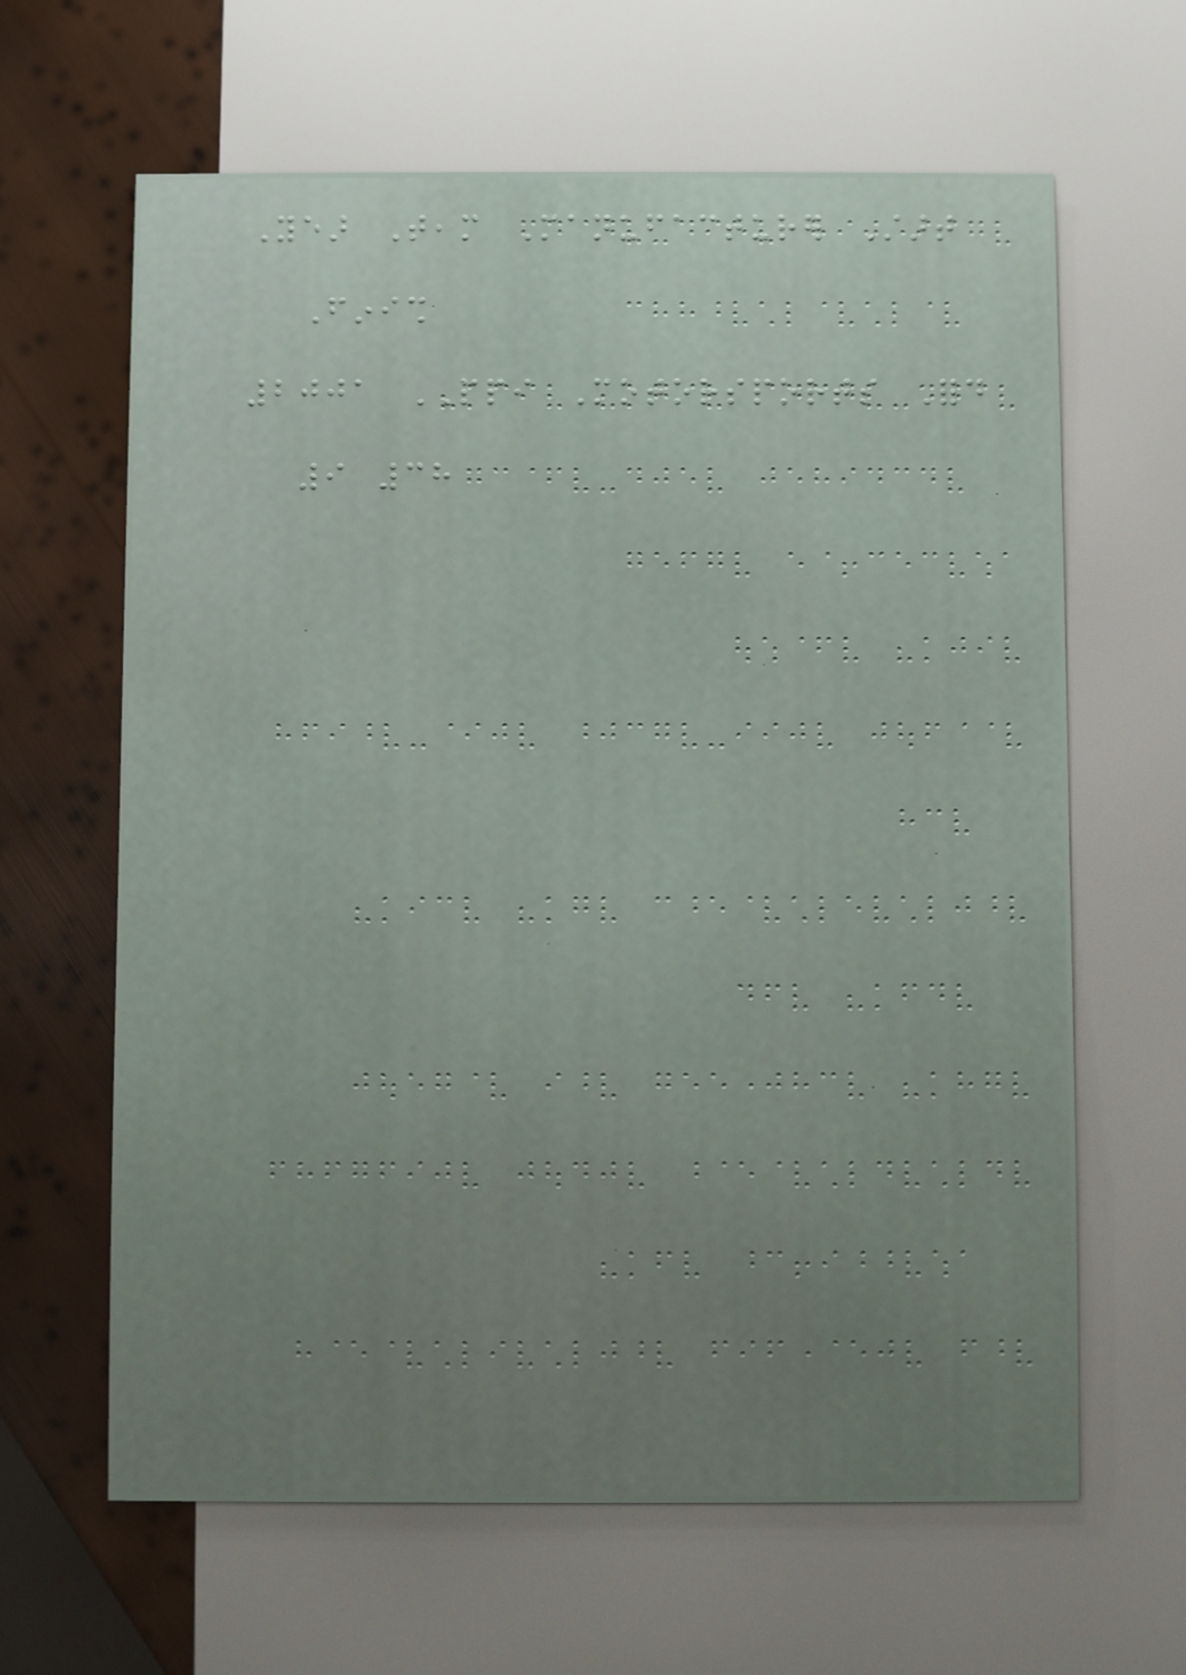Year Team Manufacturer Start
Finish
2001 PPI Motorsports Ford
9 38
